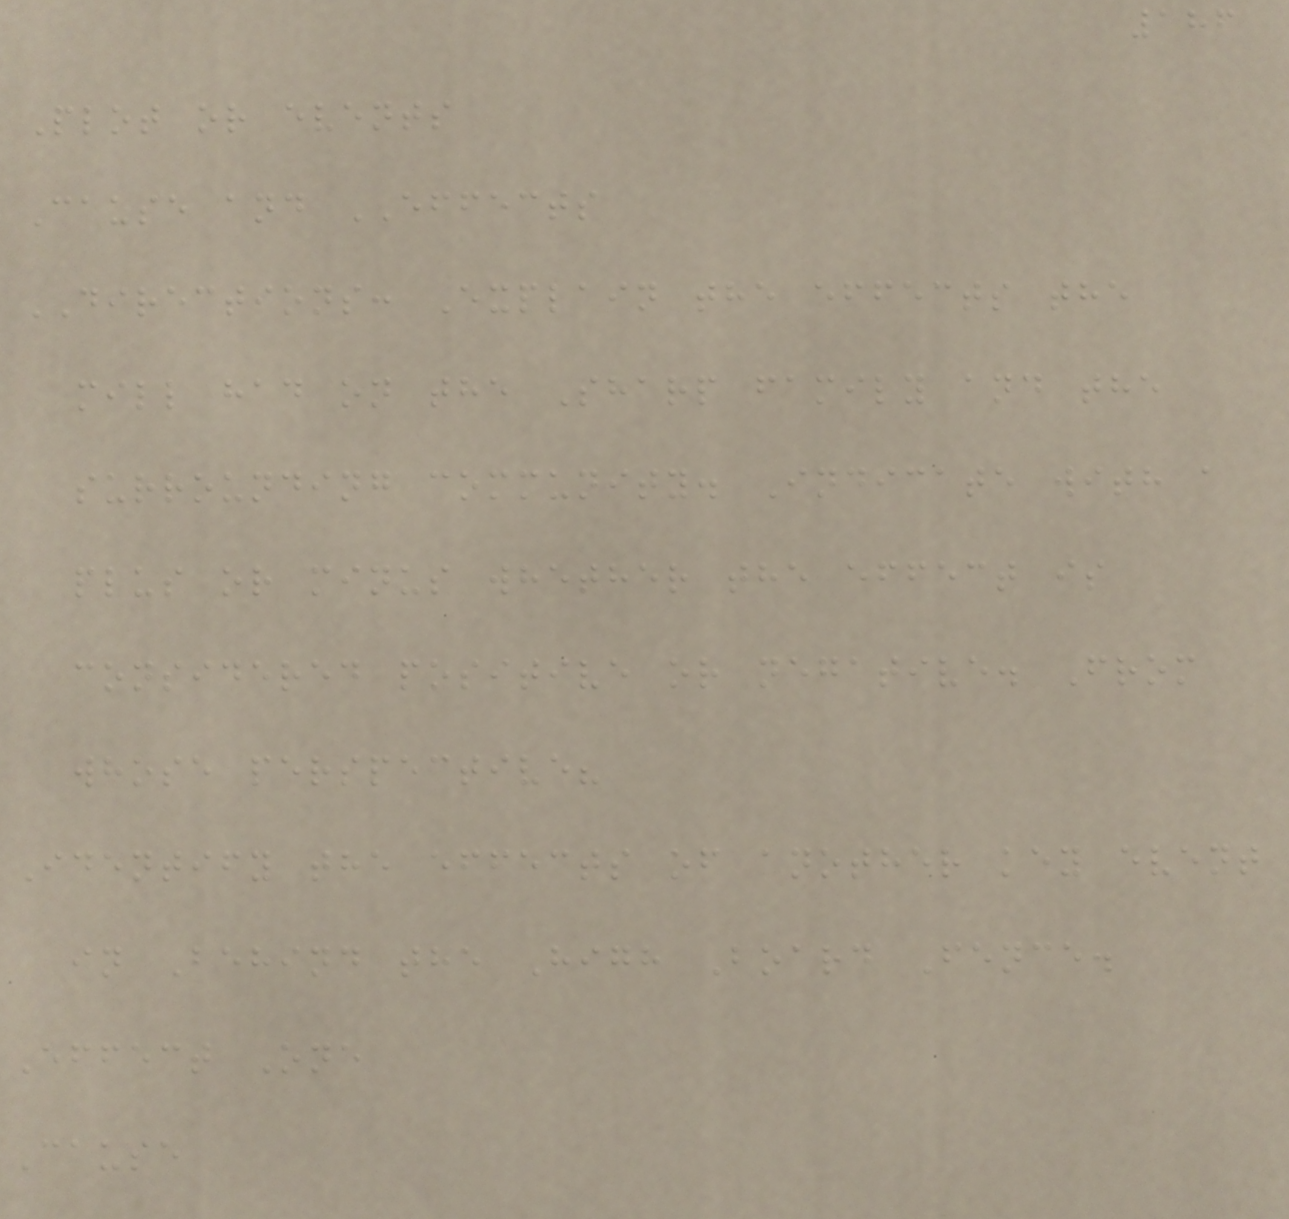186
Plot or events
Cause and EFFECTS
DIRECTIONS: Explain the effects the
mill had on the Sharp family and the
surrounding community. Indicate with a
plus or minus whether the effect is
considered positive or negative. From
whose perspective?
Identify the effects of another key event
in Behind the High Board Fence.
Effect One
Cause
